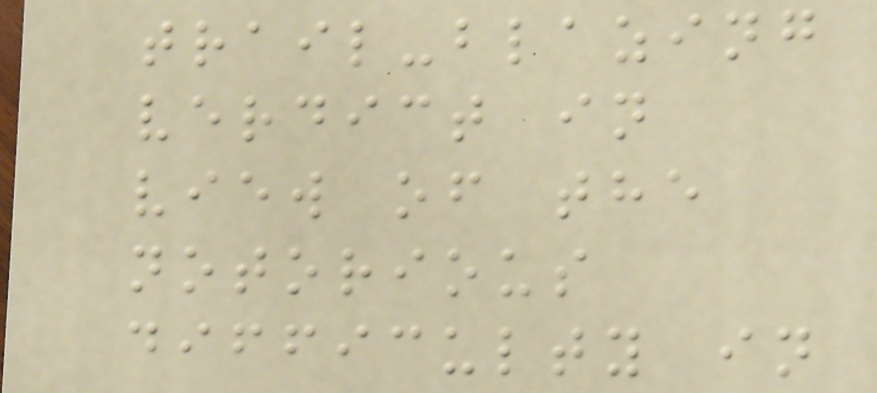trail-blazing
verdict in
view of the
notorious
difficulty in
